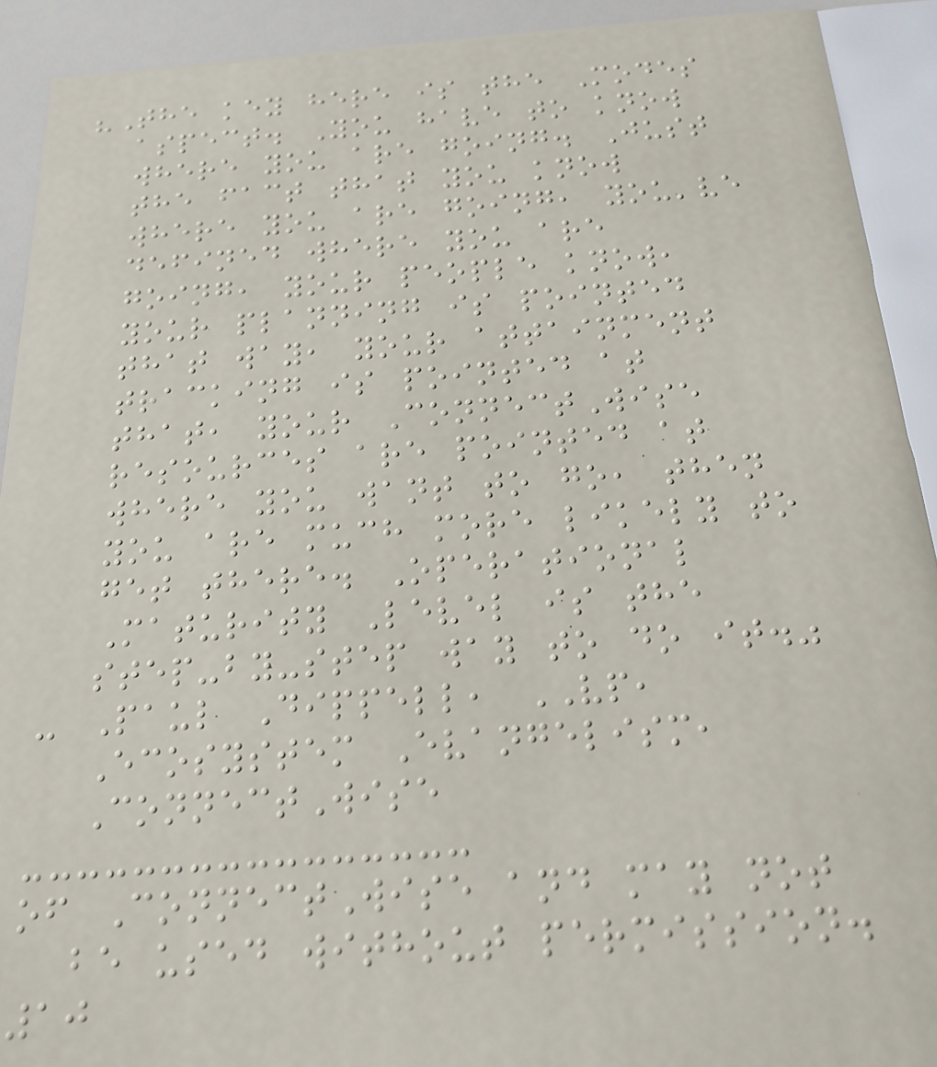"The key here is the Modes
aspect. You have to know
where you are going. Just
the fact that you know
where you are going, you've
defined where you are
going, your people know,
your planning is pointed
that way, your attainment
tracking is pointed at
that, your ConnectWise
resources are pointed at
where you want to go, then
you are much more likely to
get there. Operational
Maturity Level is the
step-by-step way to do it."
- Paul Dippell, VP,
Ecosystem Evangelism,
ConnectWise
of ConnectWise and may not
be used without permission.
10
